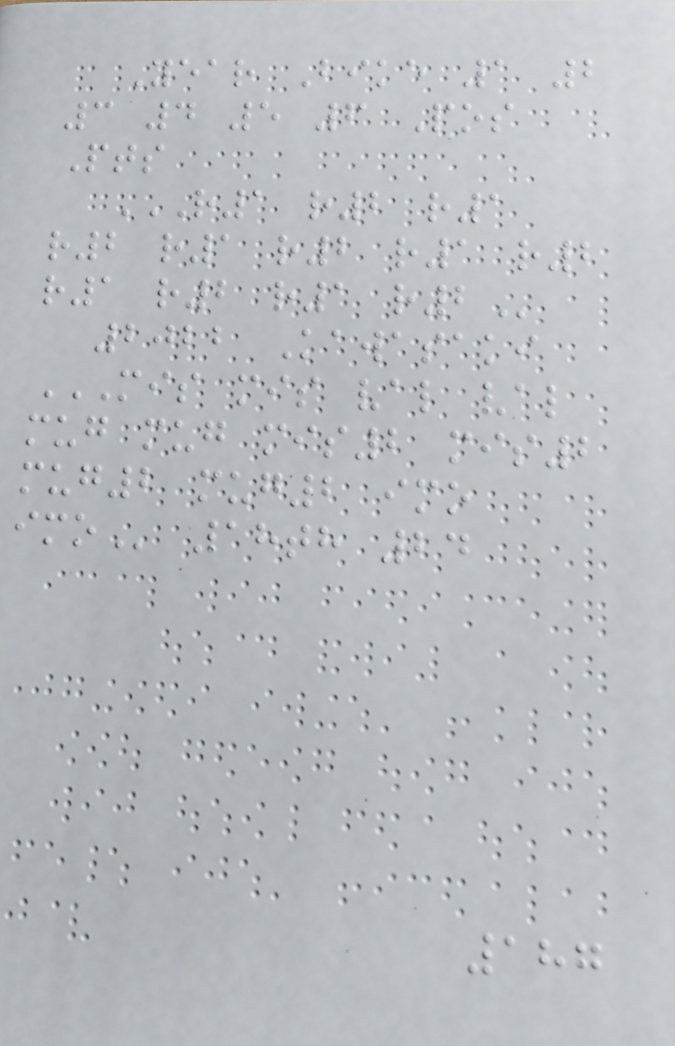Year Bike 1 2
3 4 5 6 Pos
Pts
R1 R2 R1
R2 R1 R2 R1 R2
R1 R2 R1 R2
2022 Kawasaki
MIS MIS VAL VAL
MUG MUG MIS2 MIS2
MUG2 MUG2 IMO
IMO 18th 24
187
